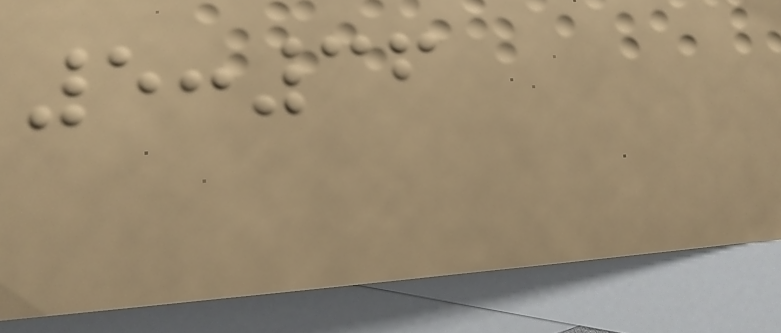5:36
